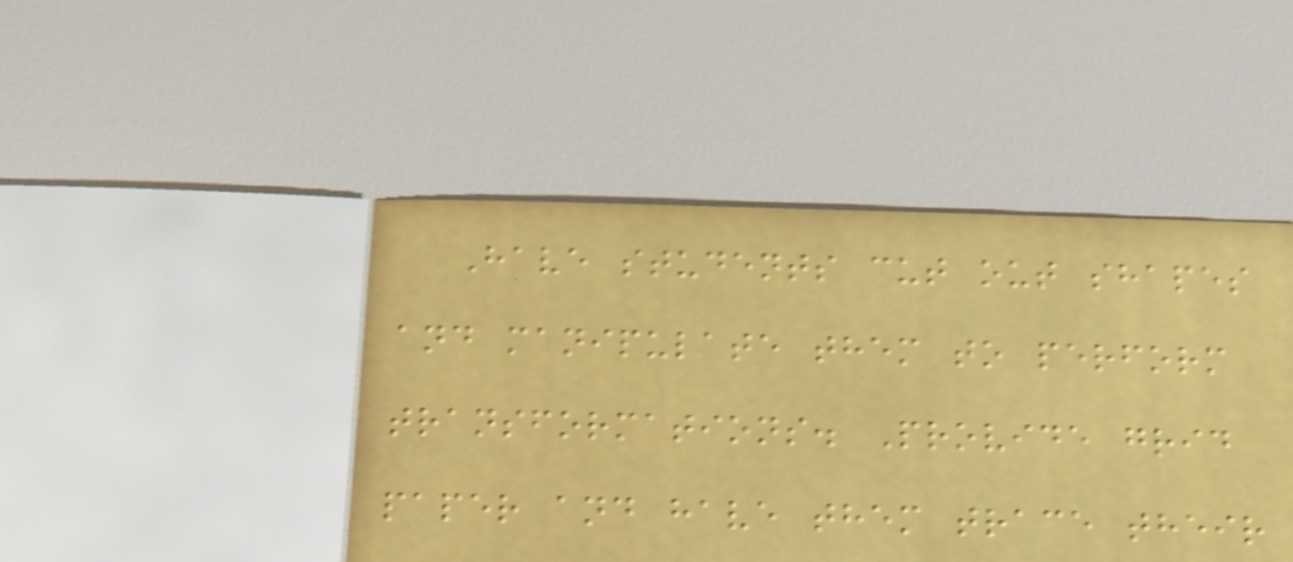Have students cut out shapes
and manipulate them to perform
transformations. Provide grid
paper and have them trace their
